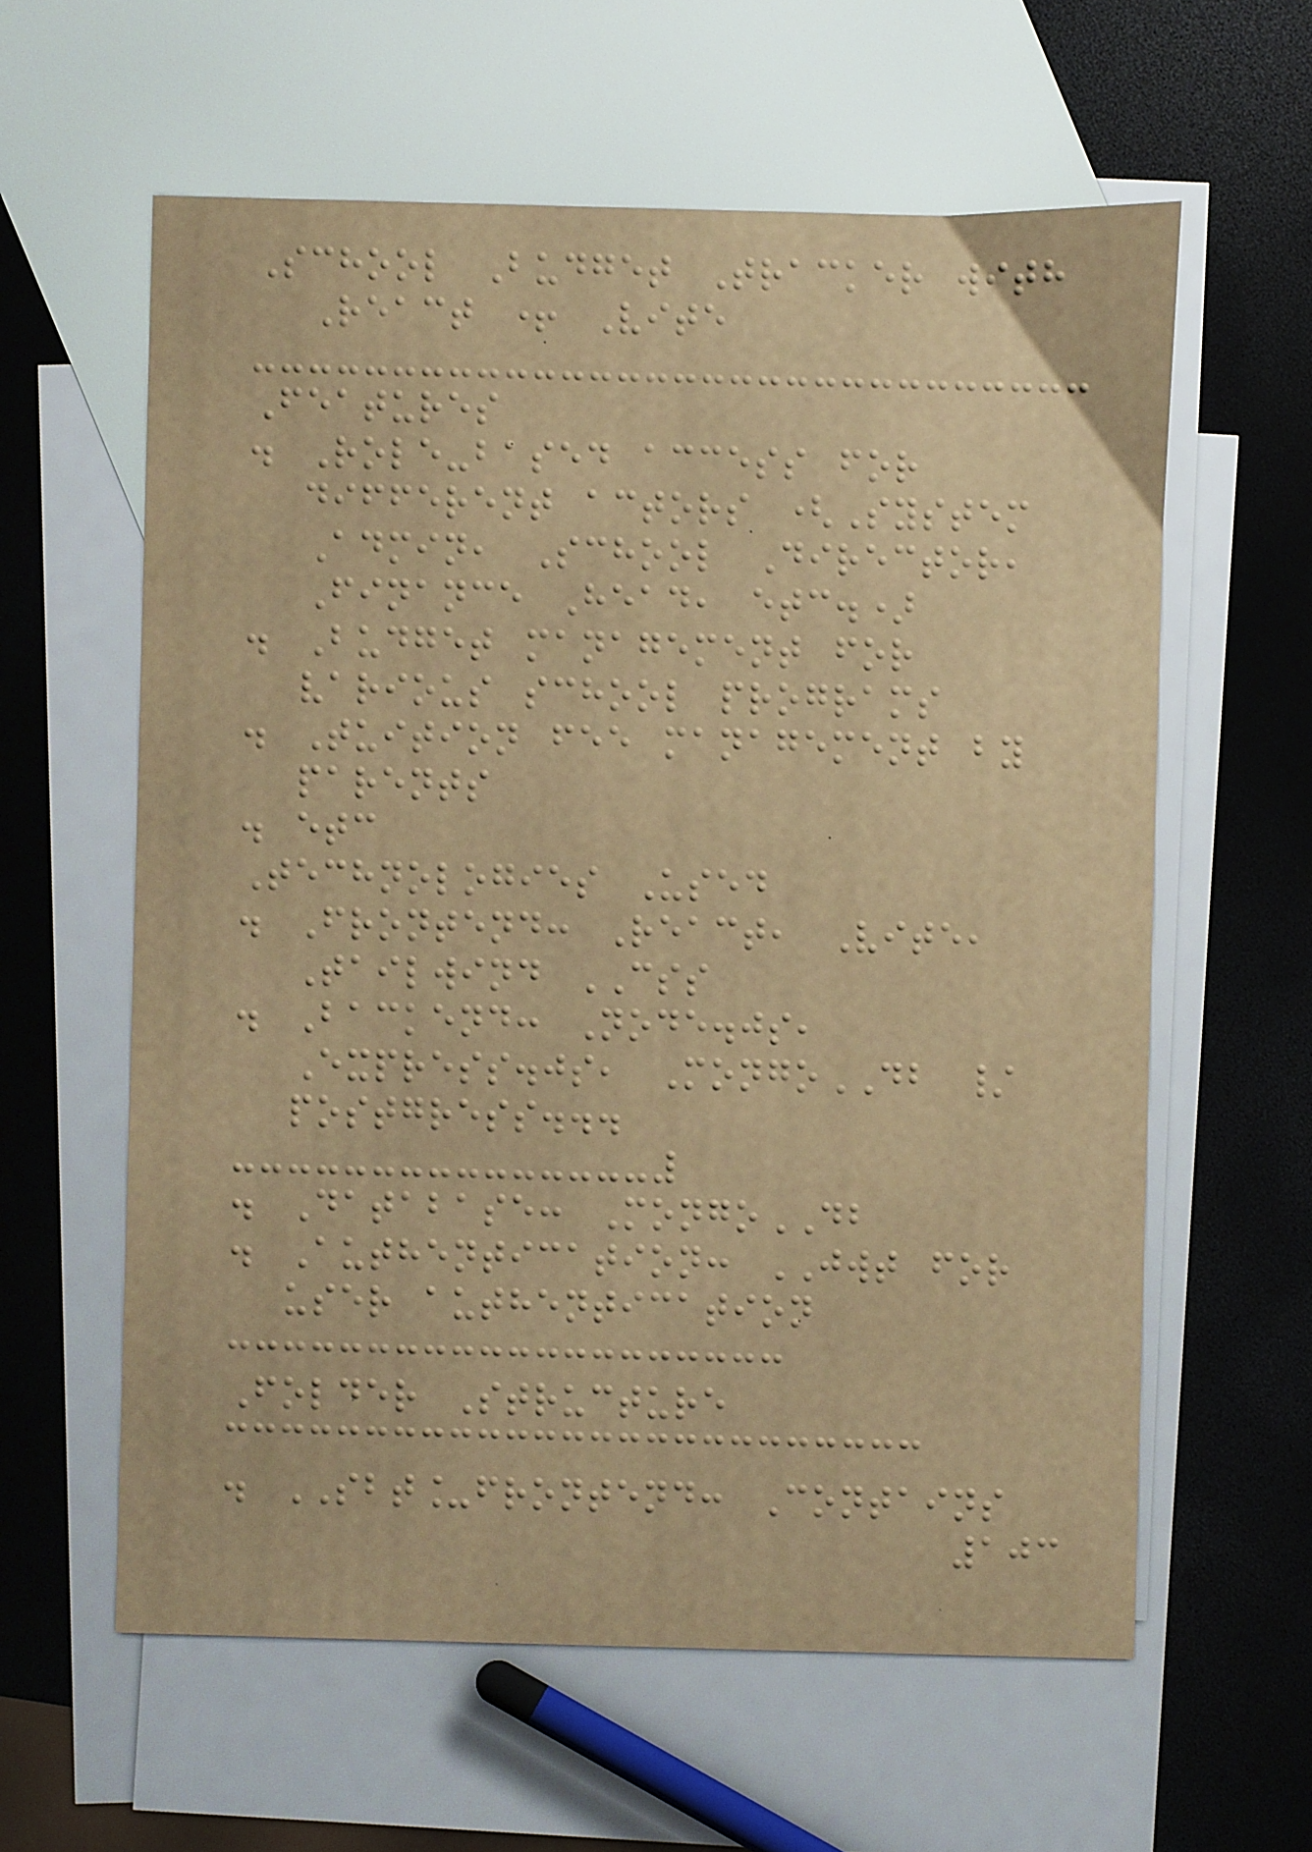School Budget Tracker with
React + Vite
Features
. Role-based access for
different actors (System
Admin, School Director,
Finance Head, etc.)
. Budget management for
various school programs
. Tuition fee management by
parents
. etc
Technologies Used
. Frontend: React, Vite,
Tailwind CSS
. Backend: Node.js,
Express.js, MongoDB /
postgress...
. Database: MongoDB
. Authentication: JWT for
user authentication
Folder Structure
. SBT_frontend: Contains
103
